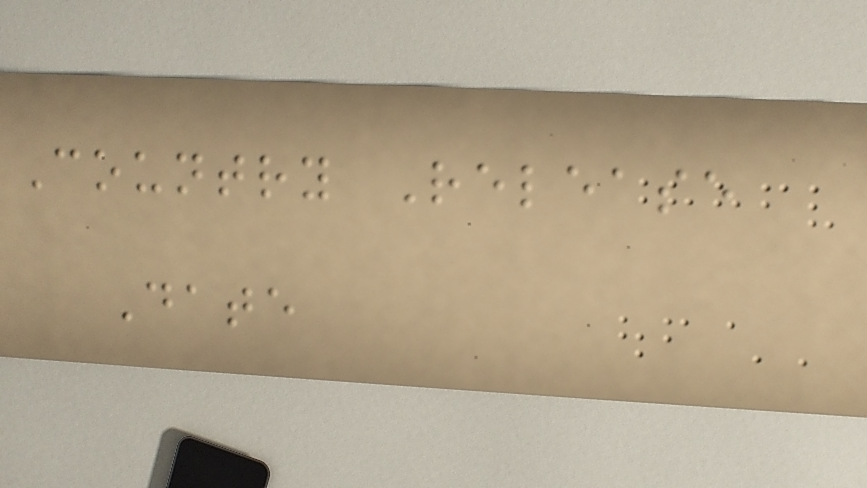Country Release
Date
